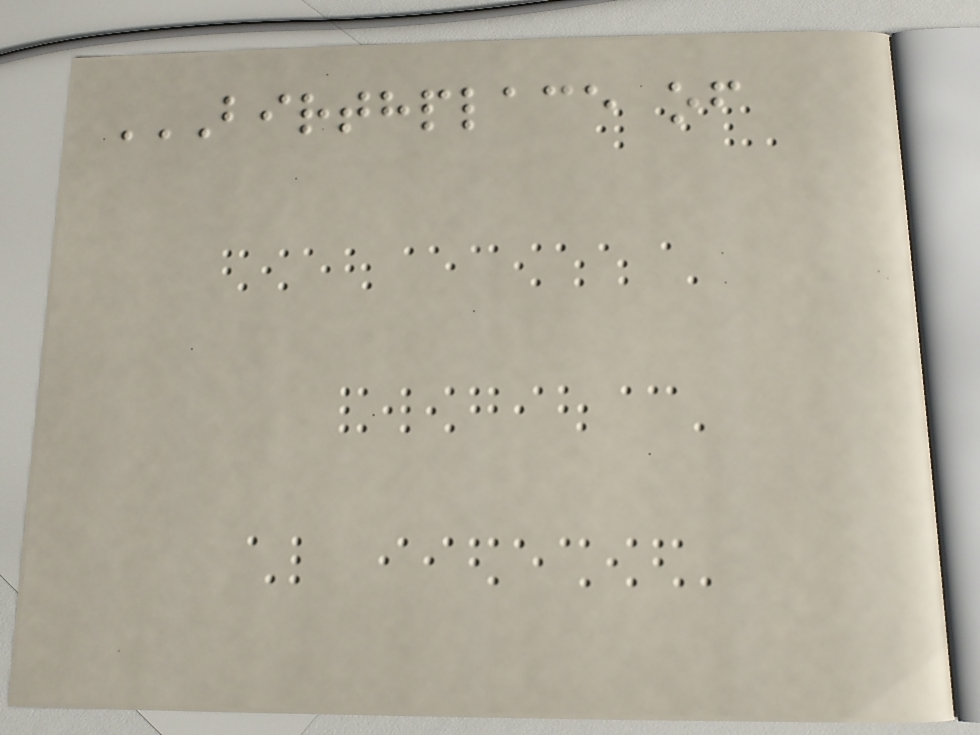BIRTHPLACE OF
